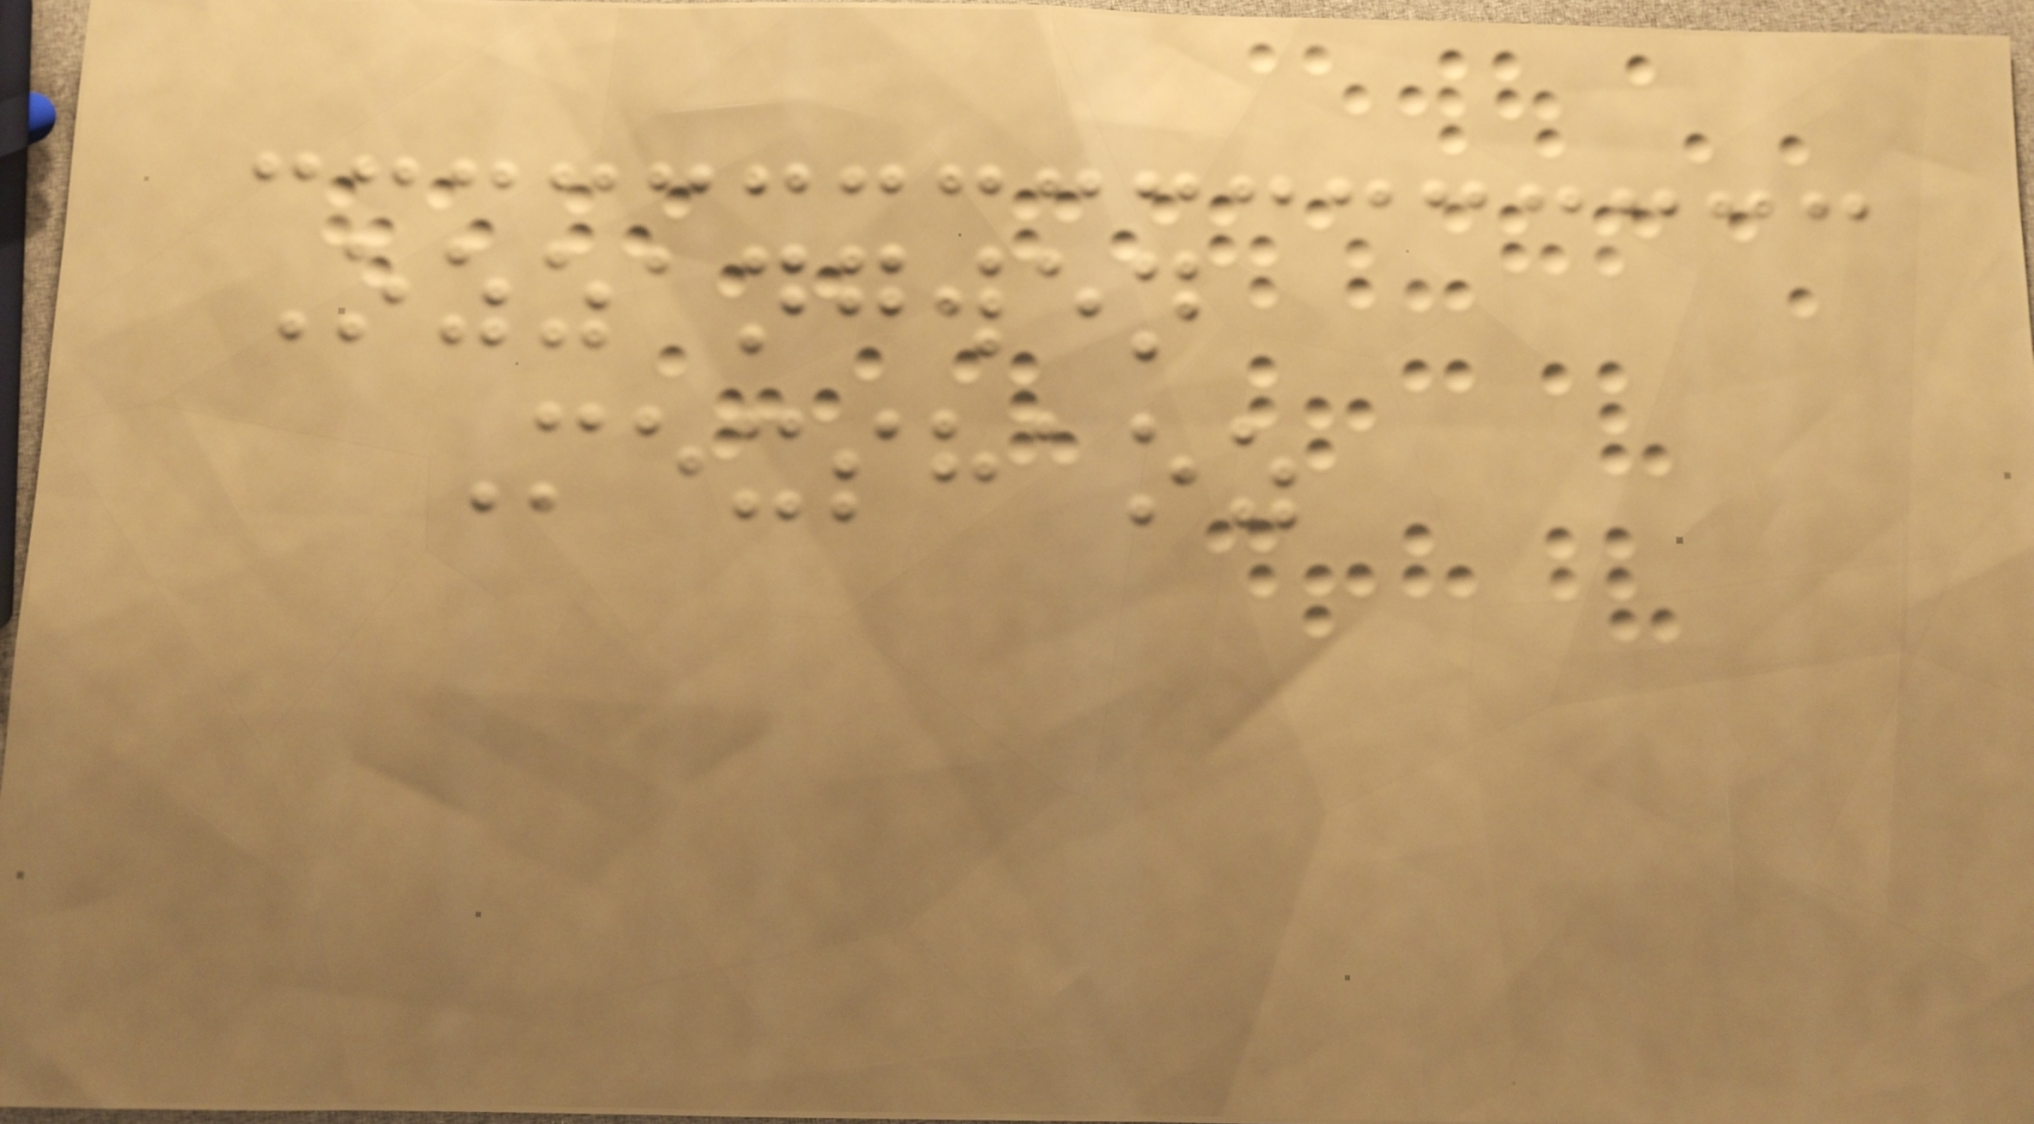Ozzangwen
Mexshaoz
